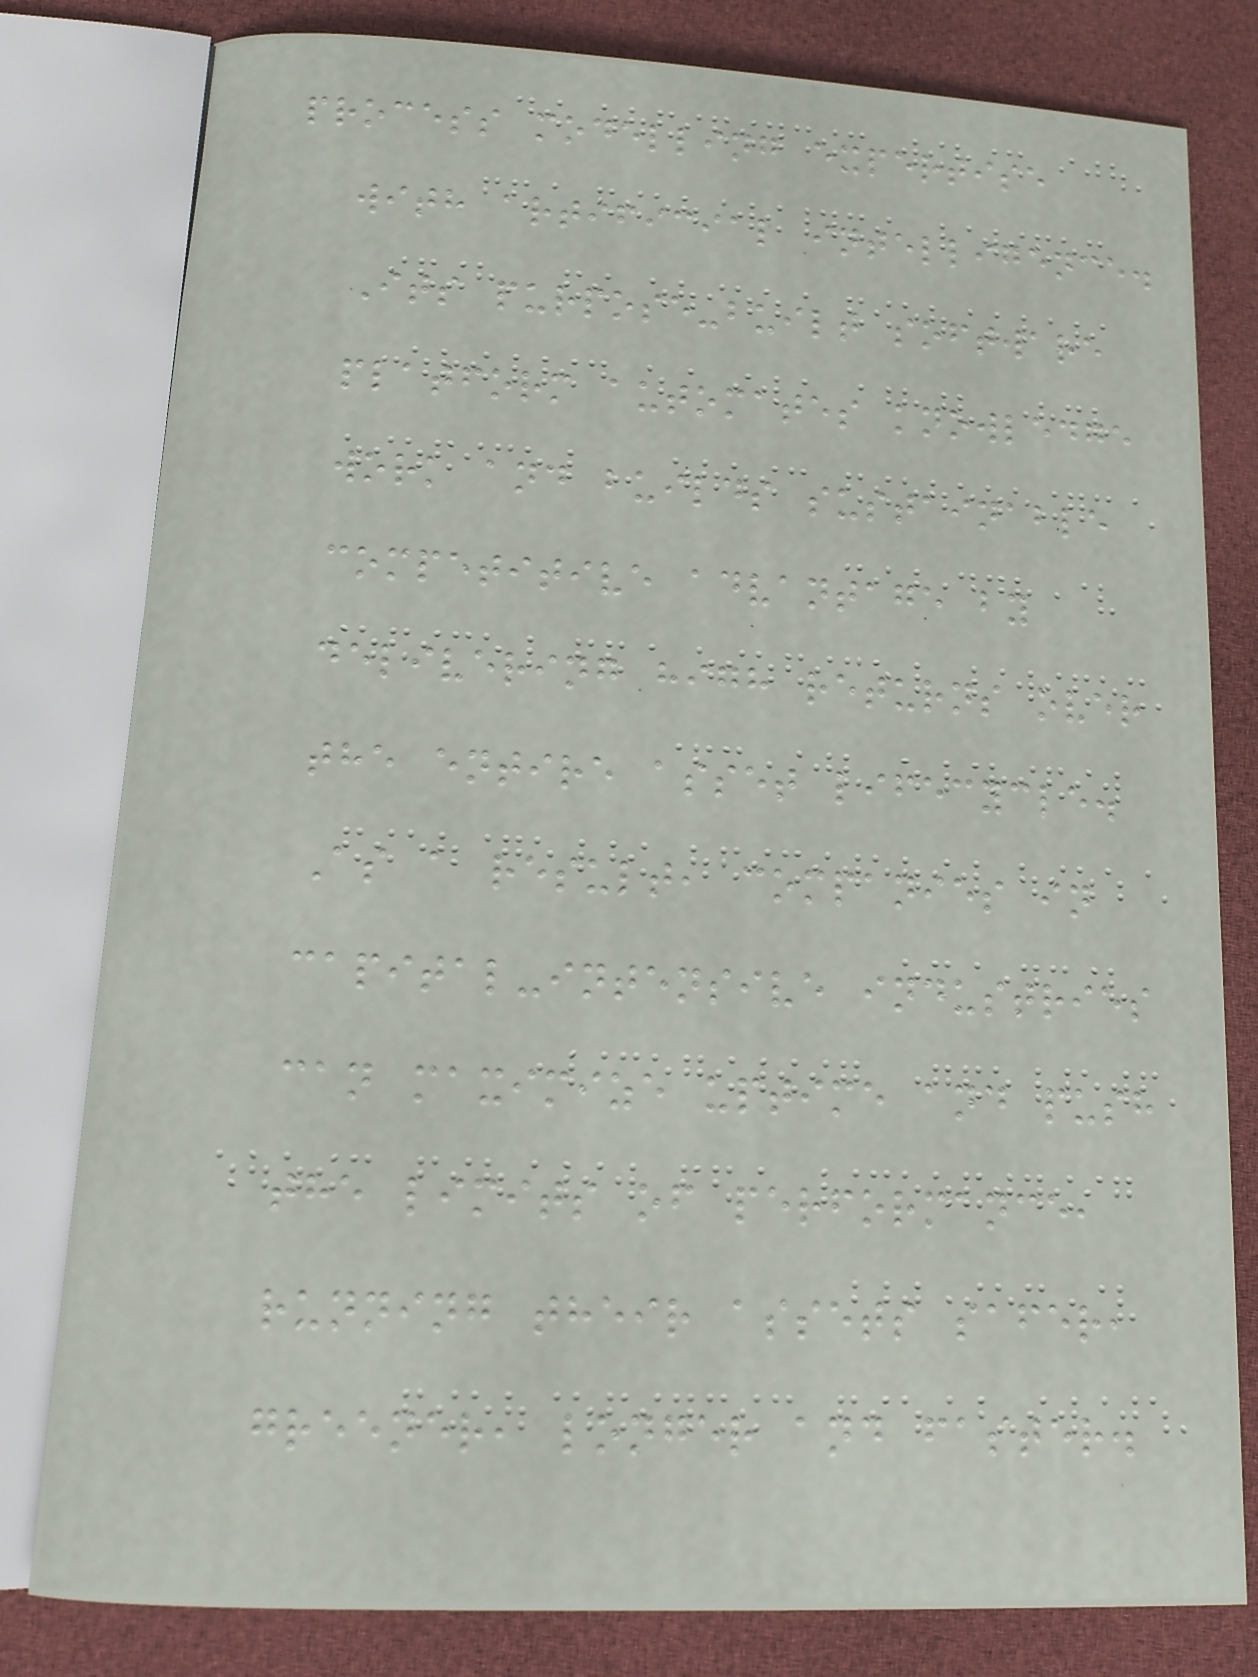process modelling expertise
with artificial intelligence.
Its purpose-built software
platform automates knowledge
work and builds sustainable
competitive advantage by
delivering high returns over
the entire asset lifecycle.
As a result, companies in
capital-intensive industries
can maximize uptime and push
the limits of performance,
running their assets safer,
greener, longer and faster.
